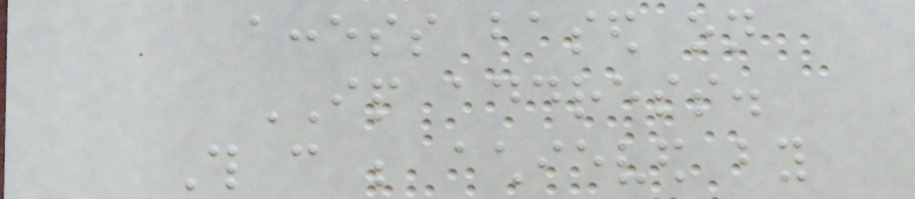access based on
IP address.
This can be achieved by
